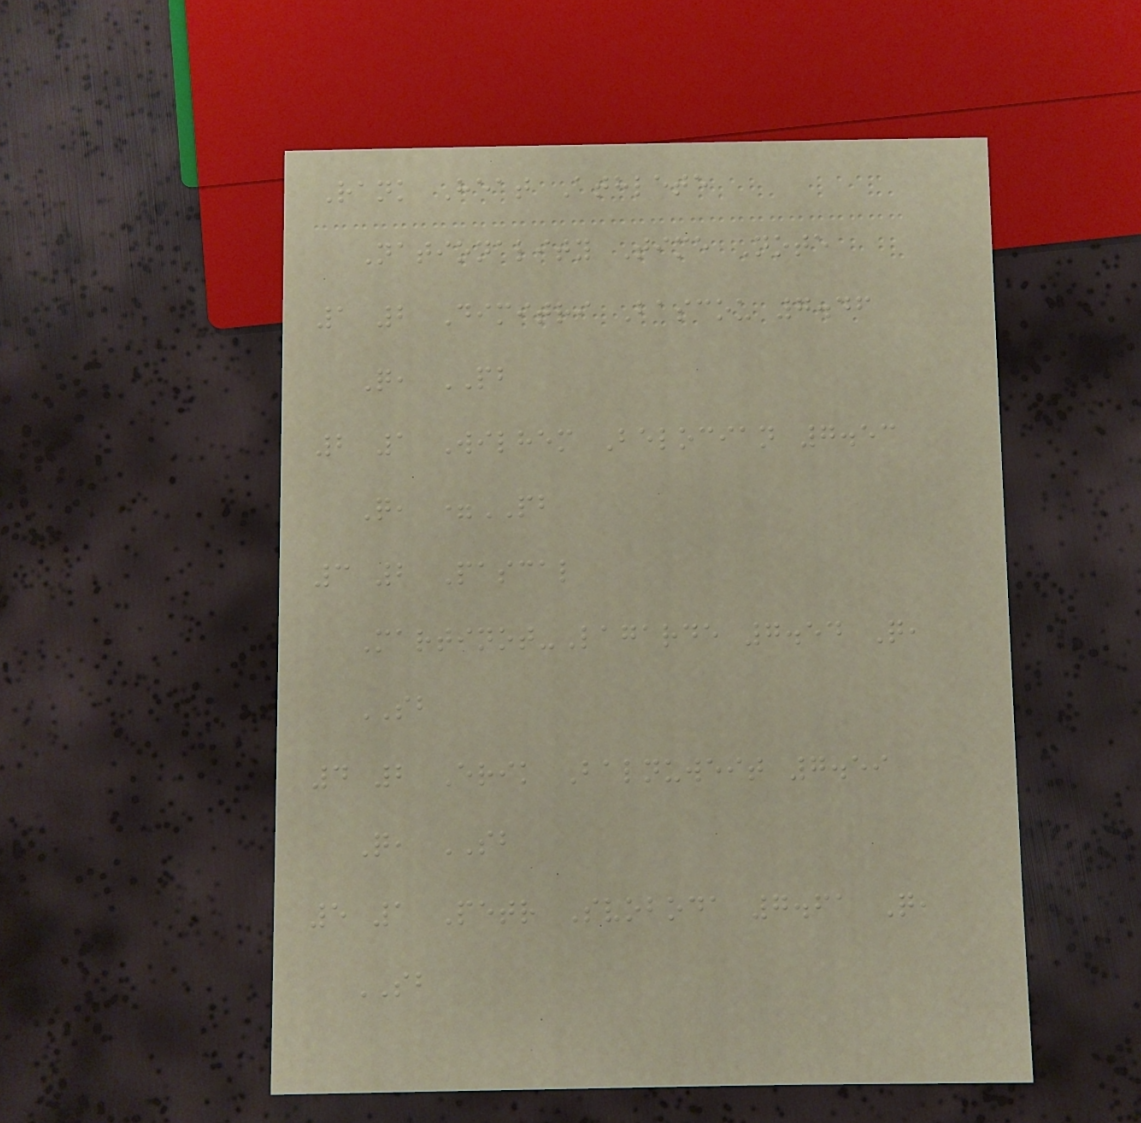Rank Heat Athlete
Nationality Time Note
1 2 Dimitri Bascou 7.46
Q, PB
2 1 Wilhem Belocian 7.53
Q, =PB
3 2 Pascal
Martinot-Lagarde 7.54 Q,
SB
4 2 Erik Balnuweit 7.59
Q, SB
5 1 Petr Svoboda 7.61 Q,
SB
